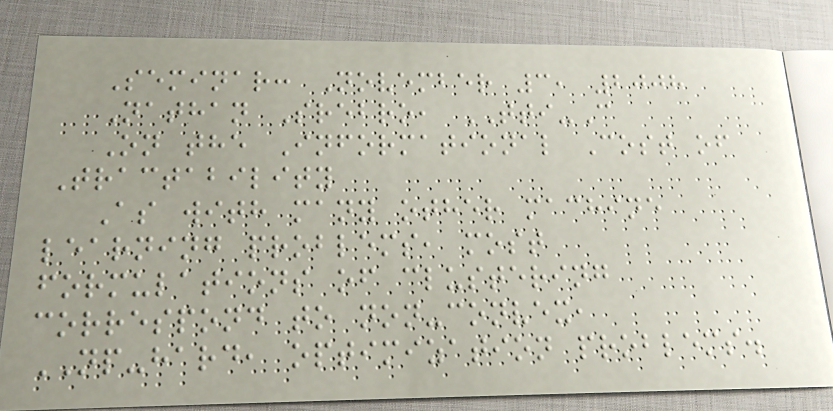Seminar: November 3, 2008
Nathan Srebro, TTI-C
On the Informational Cost of
Tractability
As with many other machine
learning problems, most
formulations of clustering
correspond to non-convex,
NP-hard, optimization problems.
